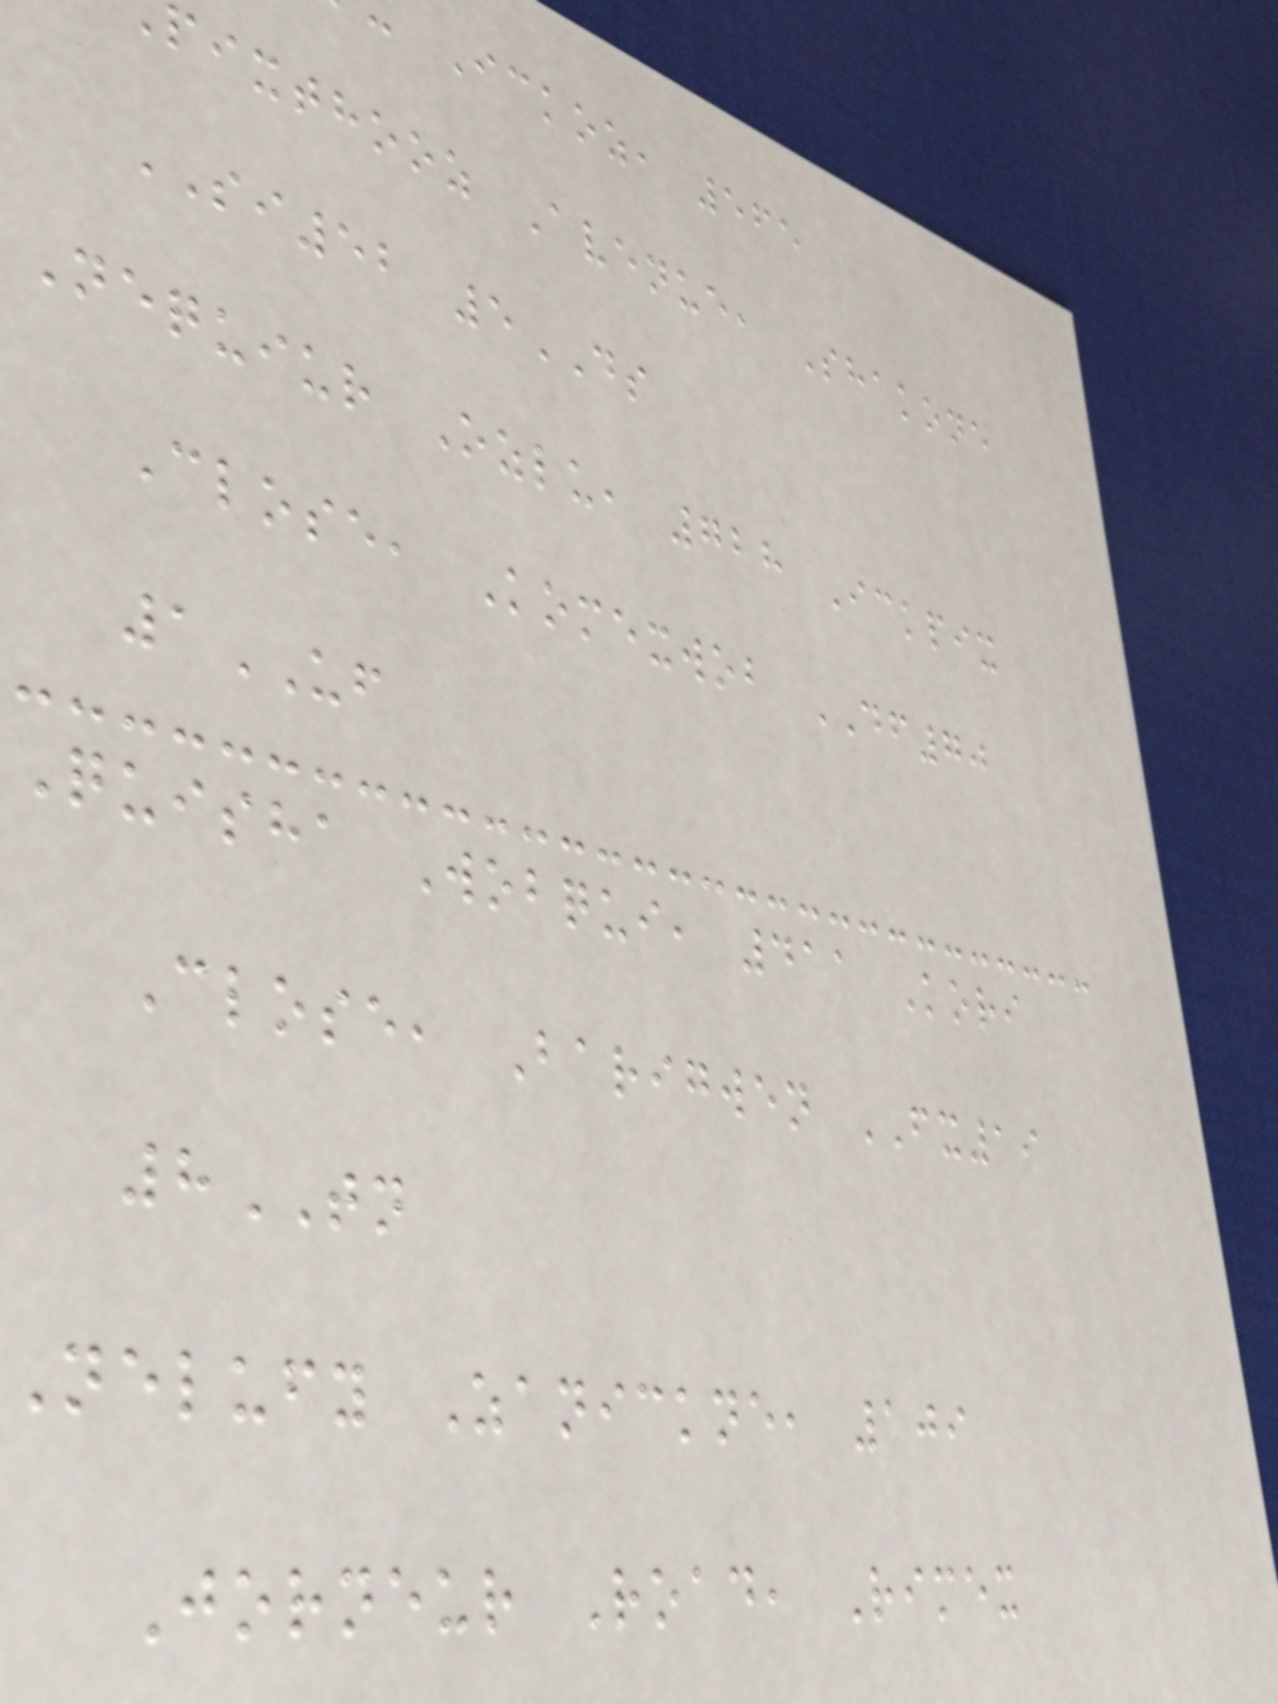Ickoz, 565
pixthooz Avenue, Shakone
SI52 5DS
Nequiur Ozlu, 728 Ickpix
Close, Komexwob DF70
1UF
Quisha Wobqui, 411 Kori
Close, Barigwen FX19
8TN
Nelufy Zanickne, 109
Jorneur Road, Rimex
